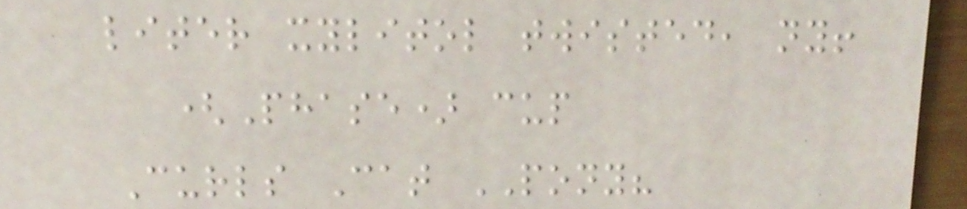liter xylitol twisted, ny!
(Phase) cup
Curls Cat PONY?
